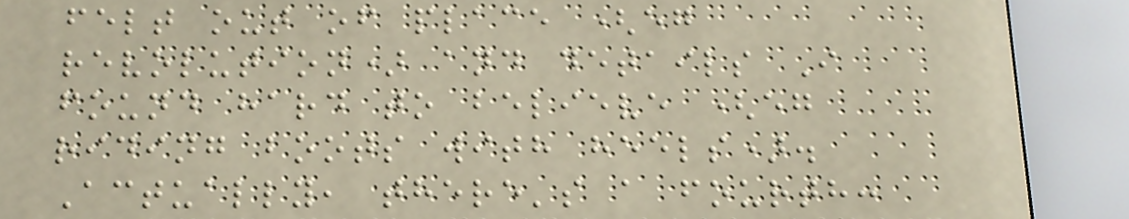felt out of place (eg
revolution) and details I
found hard to believe (eg
riding boots with heels).
Actually, there's a fourth:
